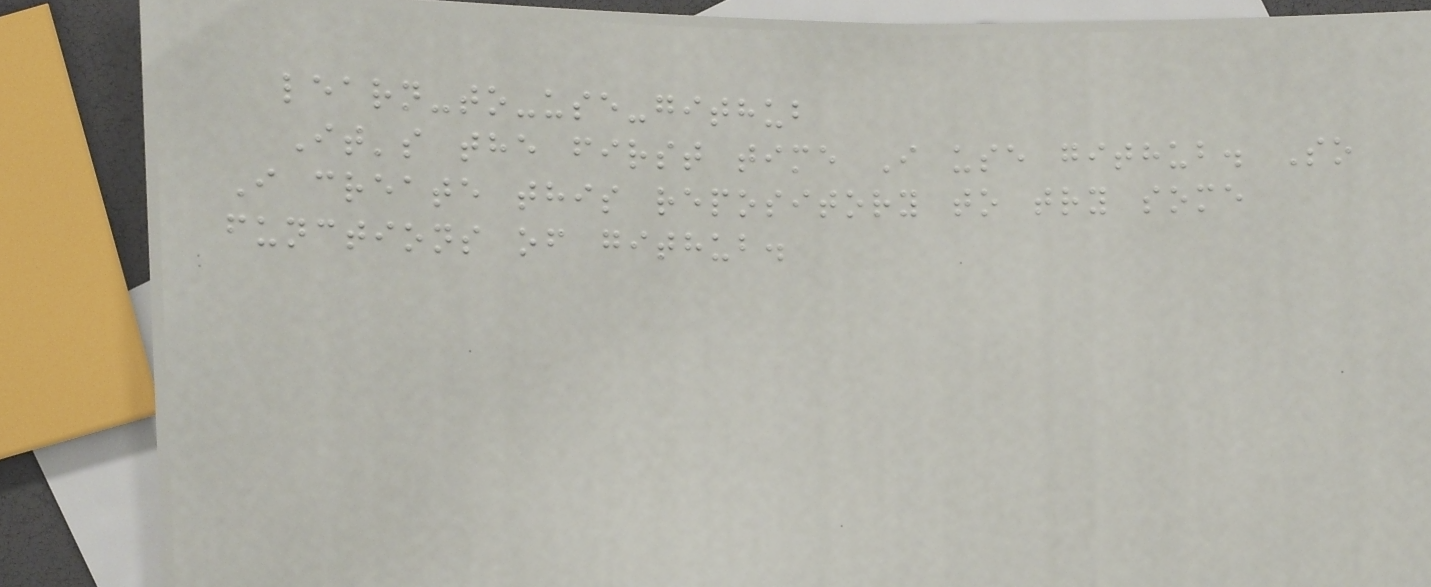learn-to-use-github
It's the first time I use github. So
I create this repository to try some
functions of github.
